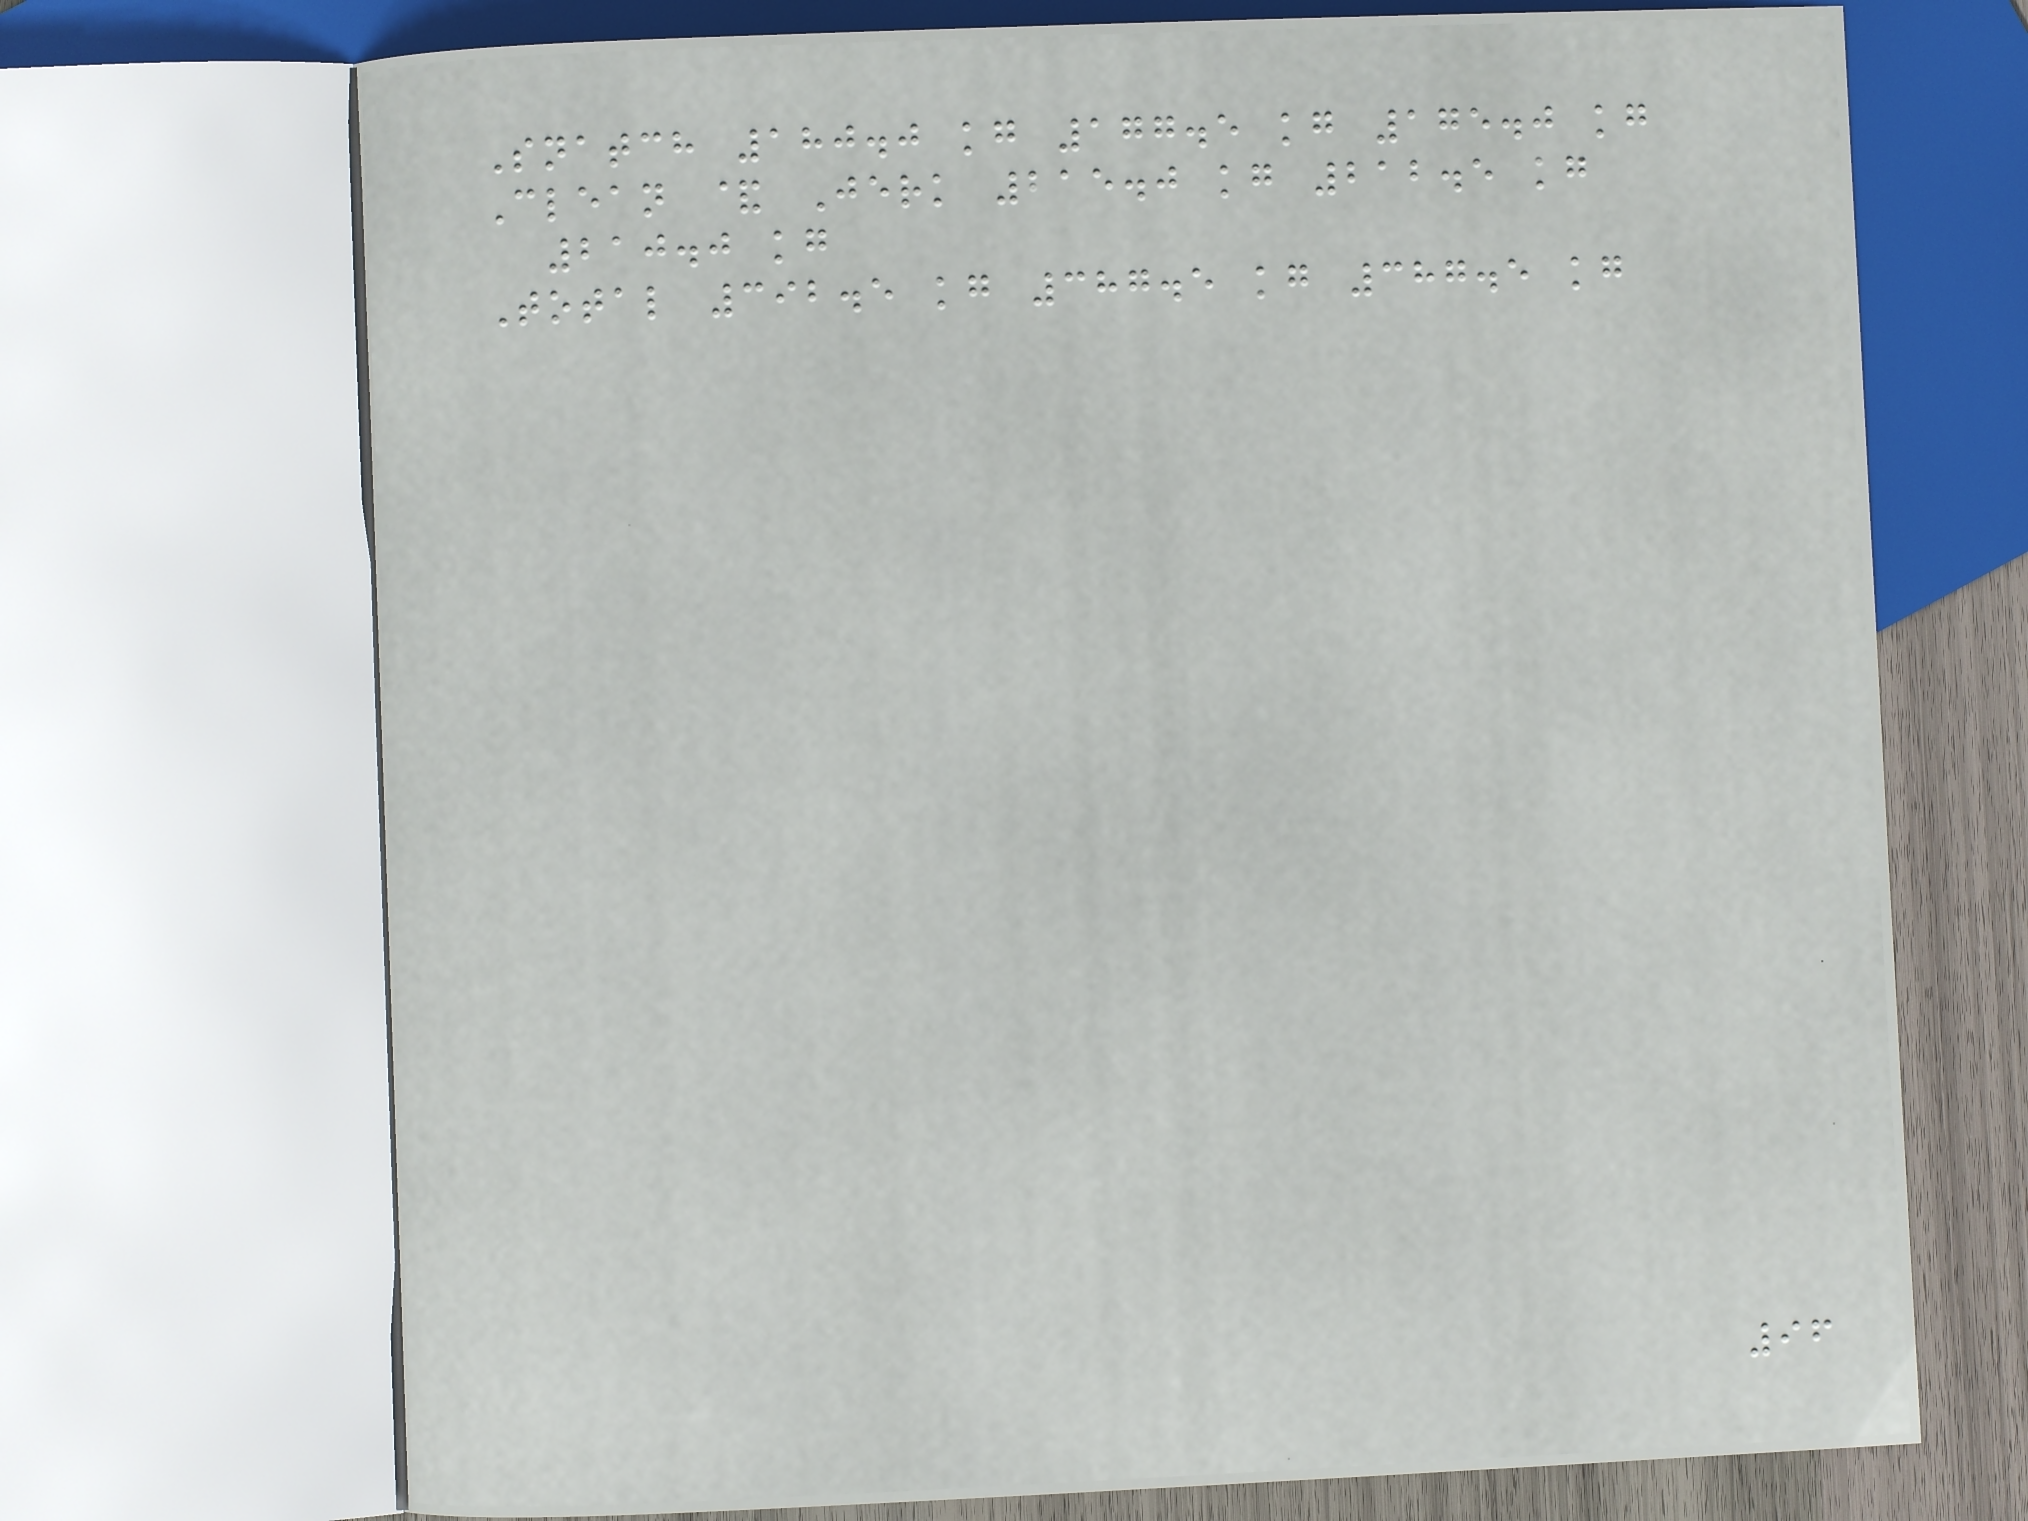Snatch 180.0 kg 177.5 kg 175.0 kg
Clean & Jerk 215.0 kg 212.5 kg
210.0 kg
Total 392.5 kg 387.5 kg 387.5 kg
96
